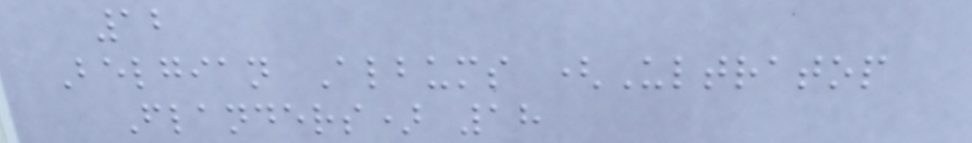12
Belgian Albums (Ultratop
Flanders) 18
